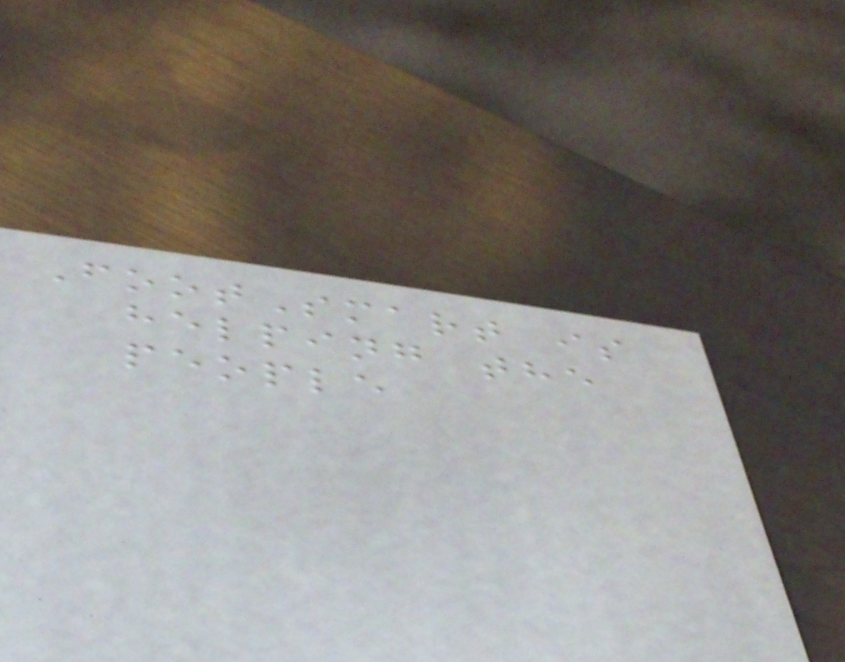FootSmart is
helping the
people
